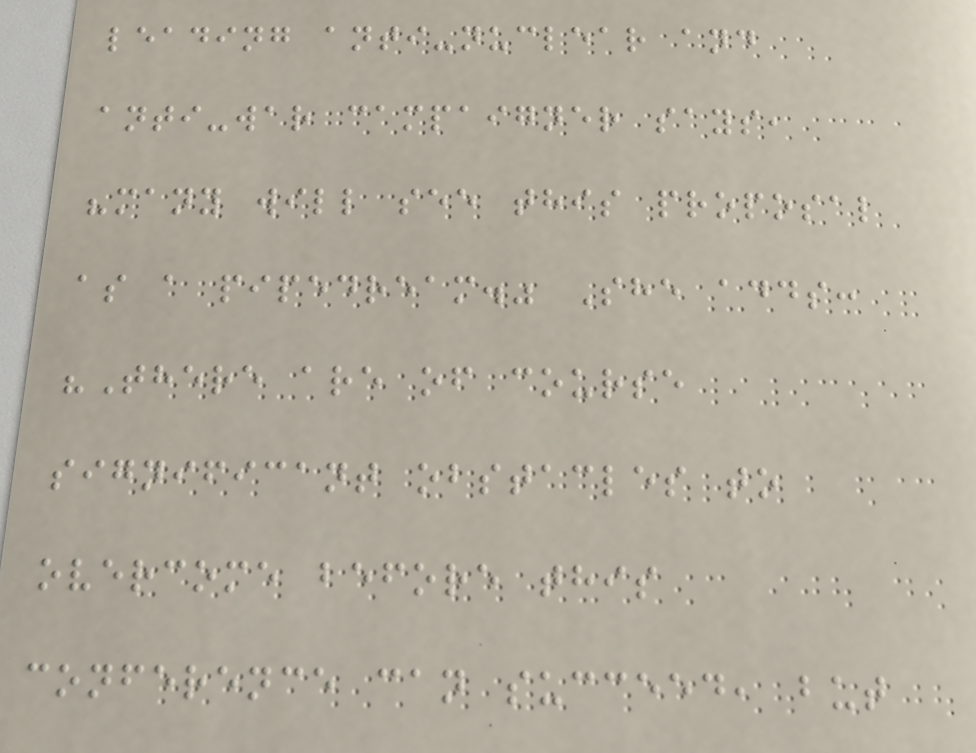leading anti-nuclear and
anti-war campaigner says,
"many will see this proposal
as a pipedream." She adds:
"There are of course
significant obstacles to
overcome before this
conference can succeed, but
